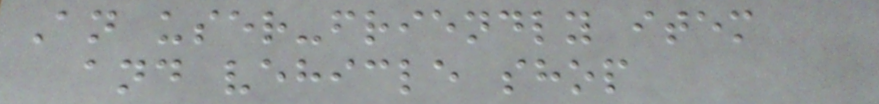An user-friendly item
and vehicle shop
